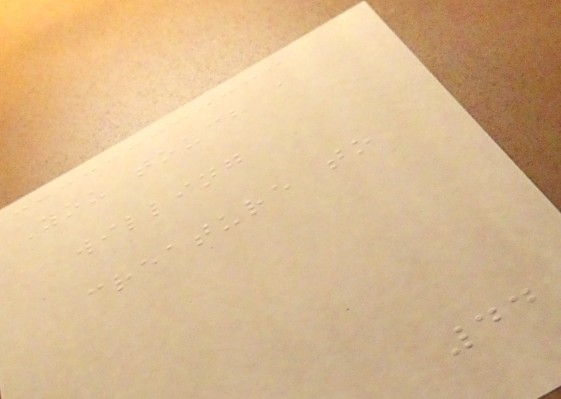You touch a
willing
creature to
44
